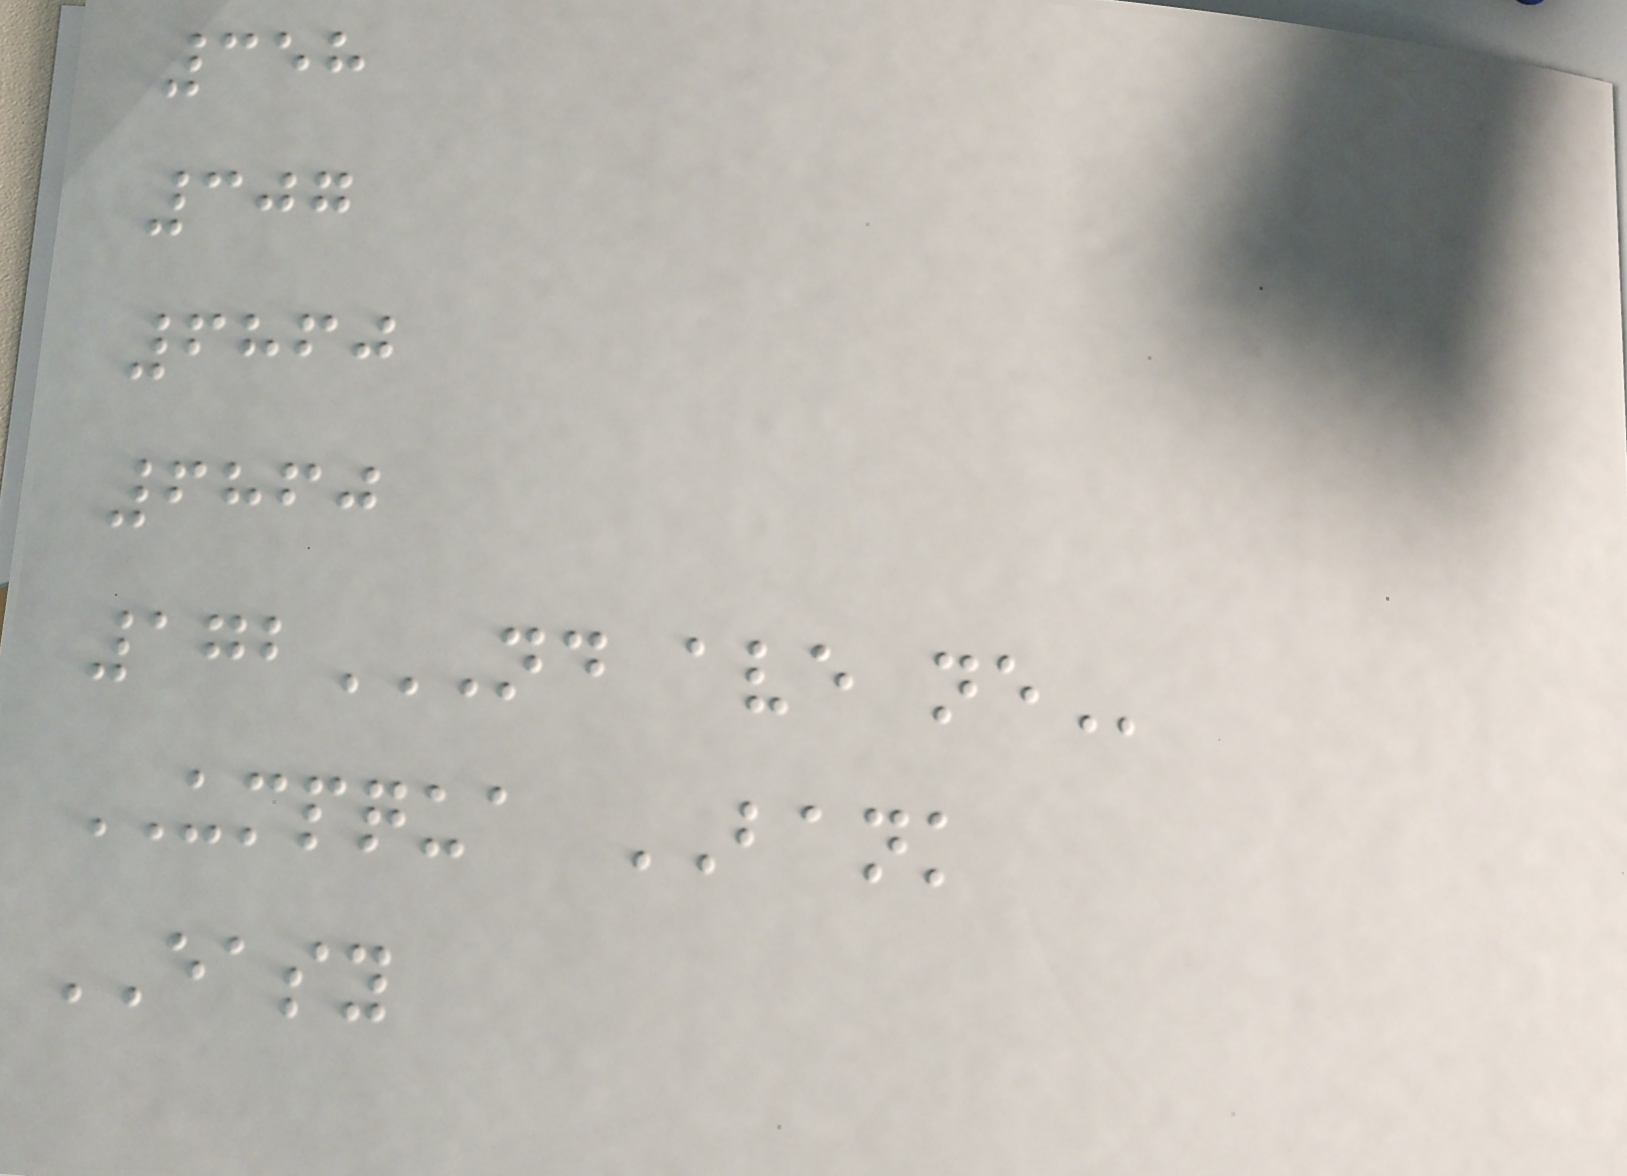358
307
6860
6860
172ND AVE NE
UMPQUA BANK
EASY
